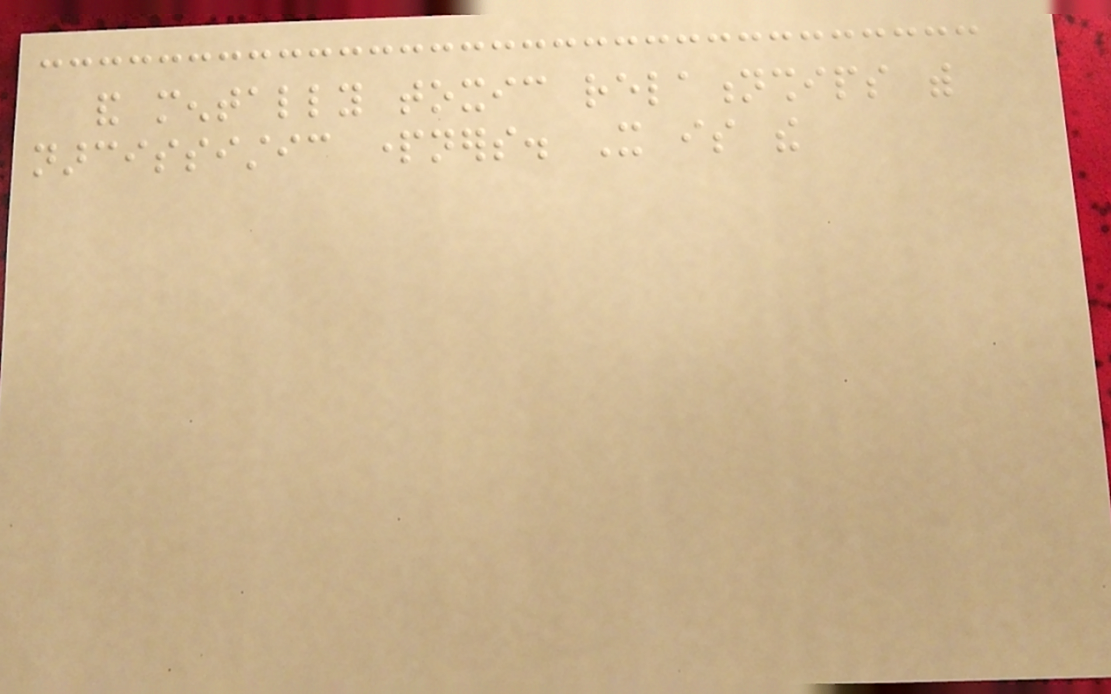and mentally toxic relationships with
narcissistic partners. It is the
